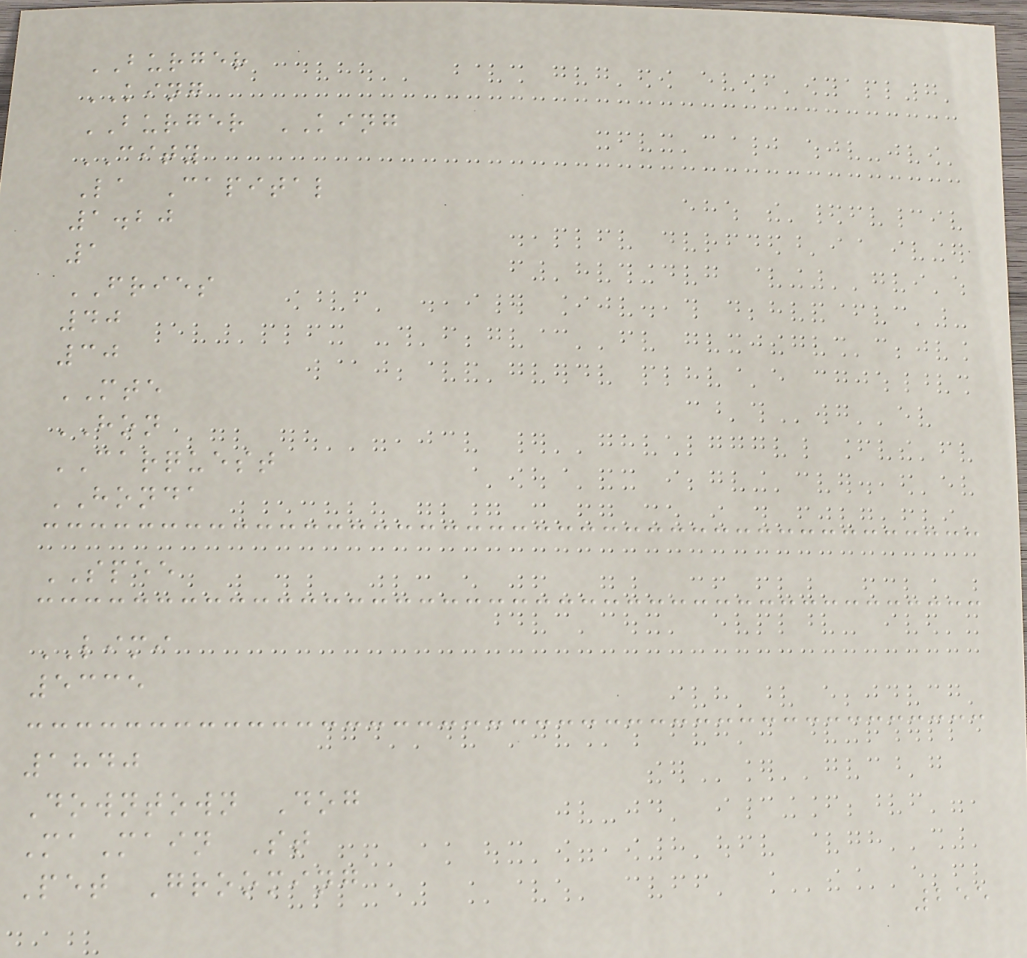BURGER
KING
BURGER KING
CITY
La Capital
1.20
1
FRIES
40
30
MTE
HON
CARQUEST
HONDA
SPEE
LIMI
5335
1840
Downtown Dog
MaMain St
Pet Grooming
255
